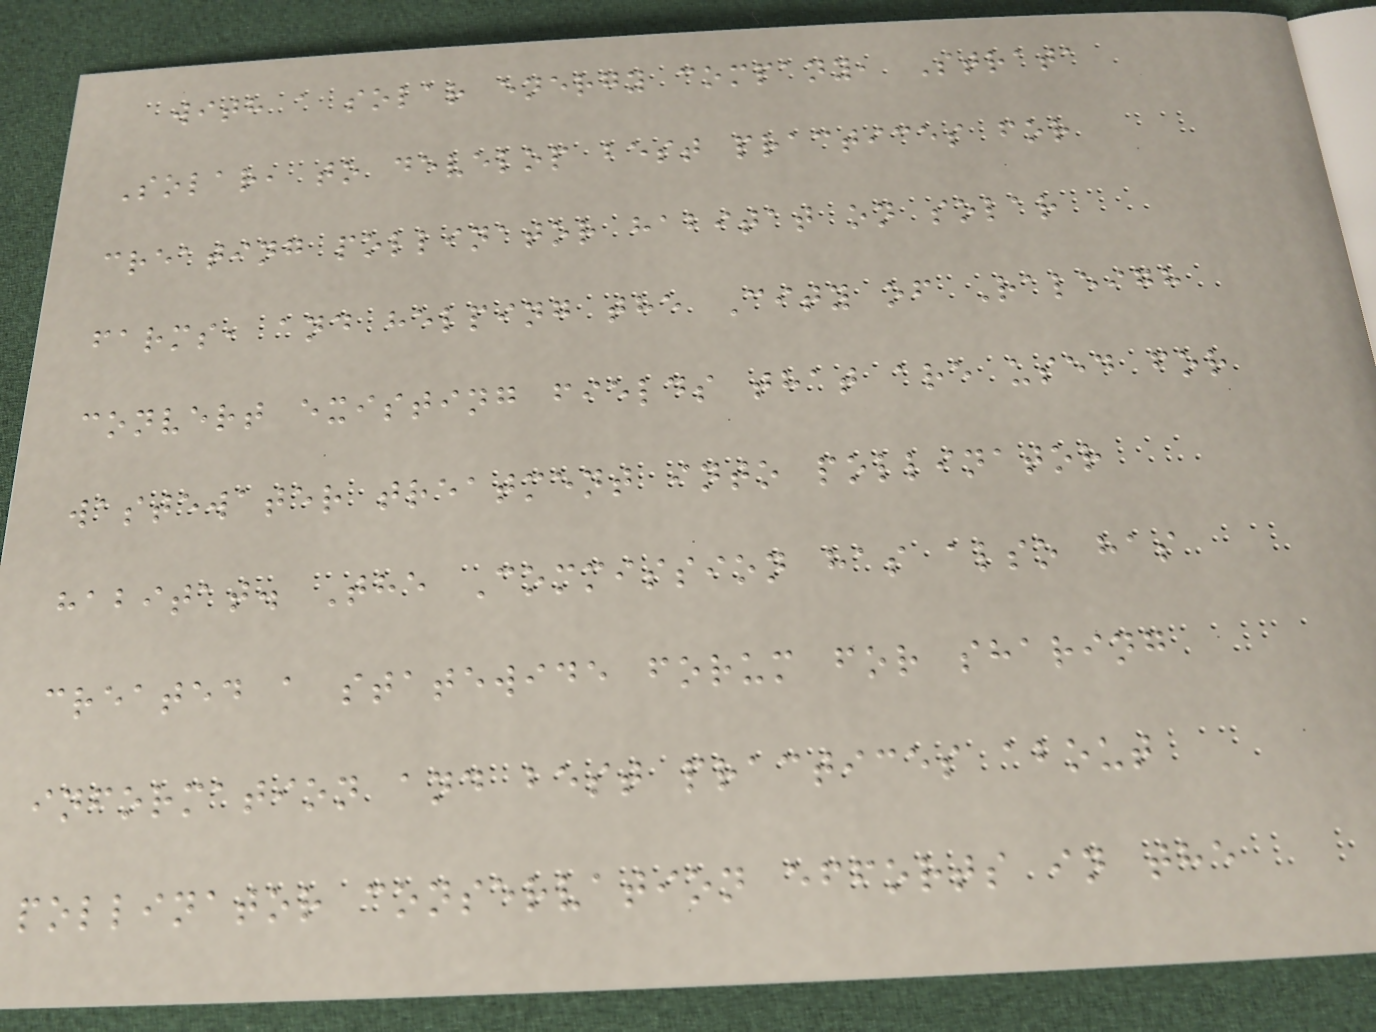with a solar energy company, Strata
Solar, to develop best practices for
creating pollinator habitat on solar
farms, and helping the City of Raleigh
convert existing fields that are used for
wastewater treatment into pollinator
habitat. The Commission has also has
created a statewide forum for sharing
information and best practices about
pollinator conservation efforts in the
